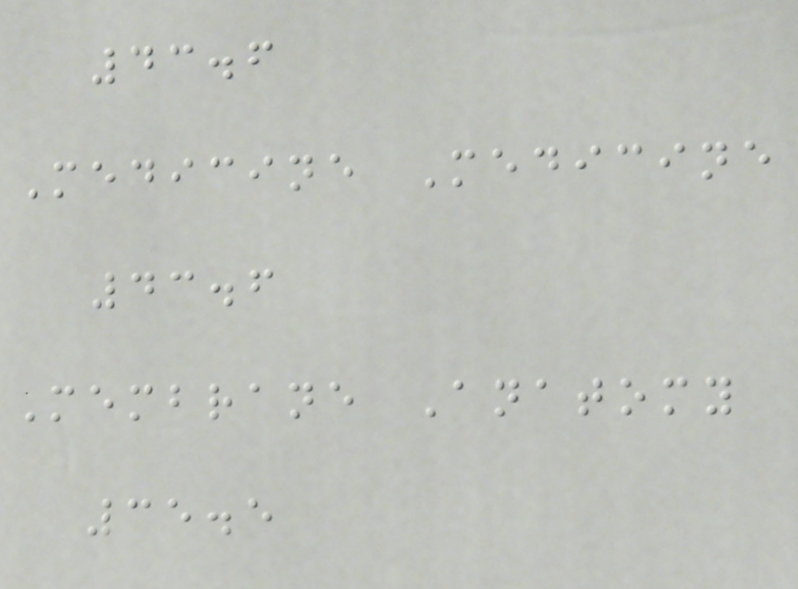43.6
Medicine Medicine
43.6
Membrane Anatomy
35.5
